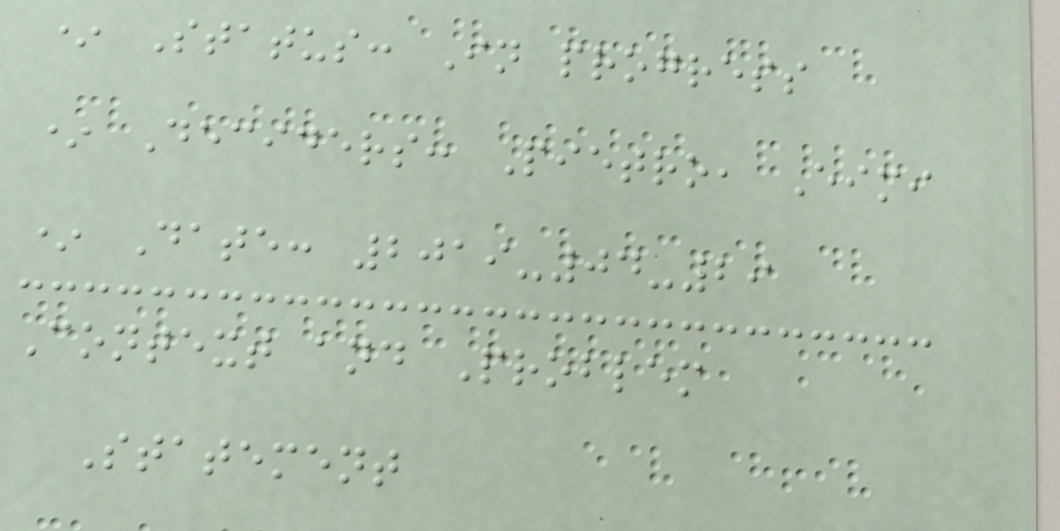* Status: In progress
* Deciders: Pietro, Eimi
* Date: 2019-04-29
Context and Problem
Statement
